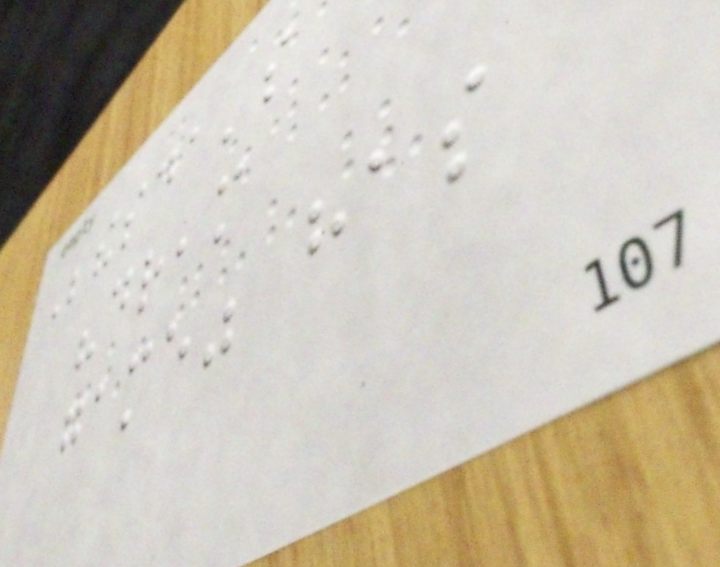Bethesda's
"dream
game" has
